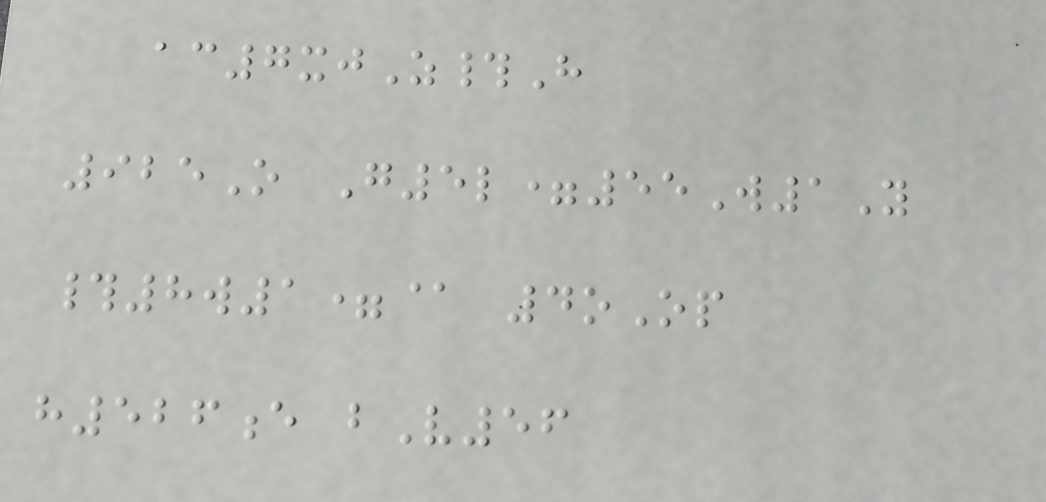ac7xjZ#H
925O G5l=55W1Y
#8w1=@ 4oOp
h526e bV56
